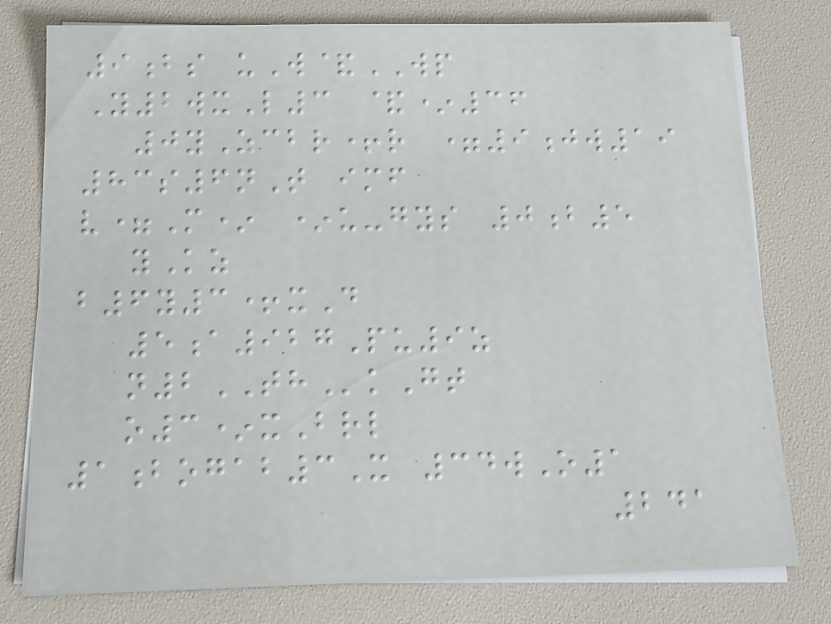9bs uW&WP
Y2wxL3 &*36
0yZcbr+r =9jw19
83s6nT imf
v=M* *u-gys 0b5
yKz
b6y3+xD
5a927Pu9z
n2THkGt
o3*xBrl
1bogab3X 34wO1
241
